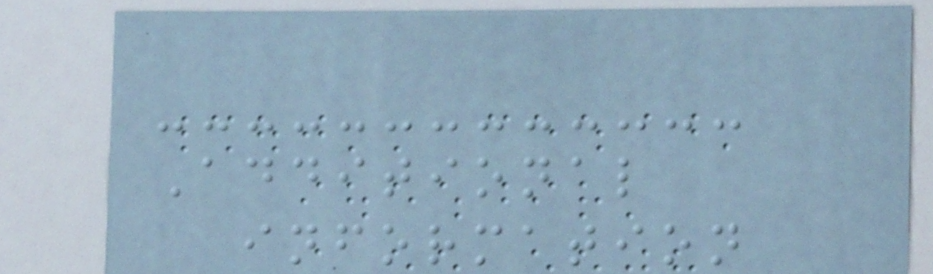Additional
information
